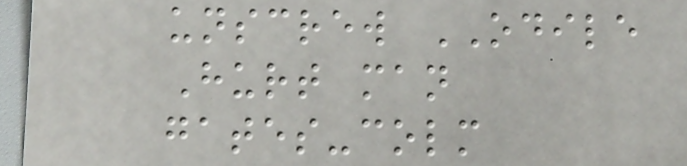unscrew ODILE
Hurt man
gates-colm
